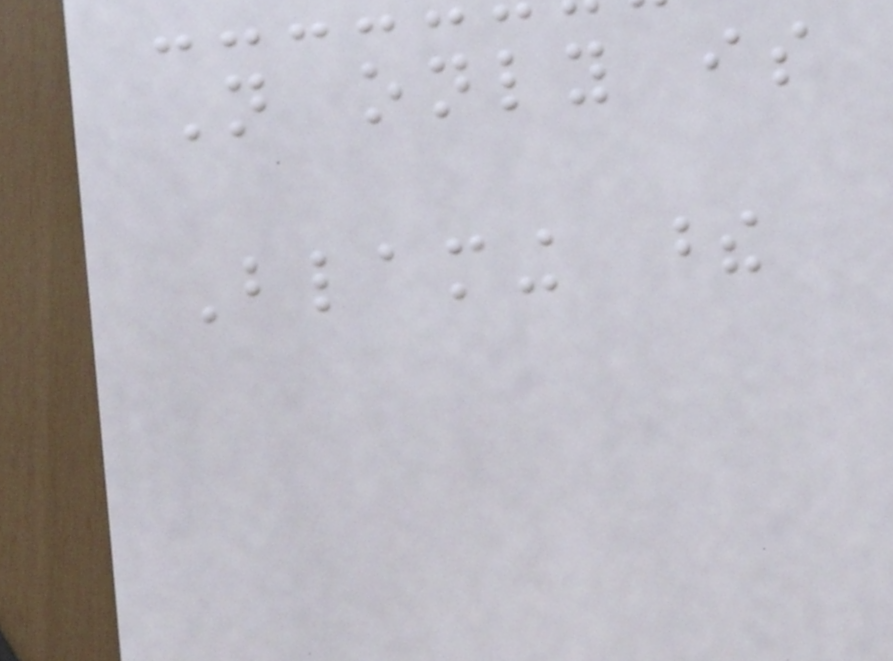Not only is
Blaming these
